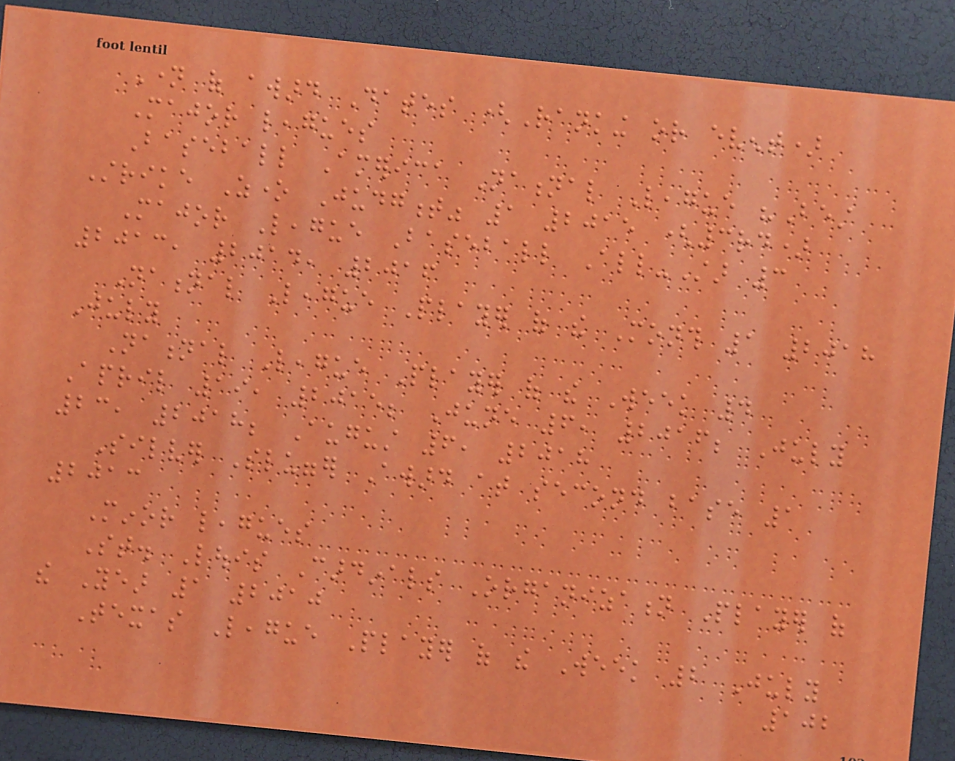Name of award Dates (Ranking or event)
Major leagues
Baseball America National League "Best
Strike Zone Judgment" 1 2015 (3rd)
Major League Baseball All-Star 3
2013, 2014, 2016
National League Player of the Month 1 2018
July
National League Player of the Week 4
April 19, 2015; June 6, 2016; July
23, 2018; August 6, 2018
Silver Slugger Award at second base 1
2013
Minor leagues
St. Louis Cardinals Organization Player of
the Year 1 2010
Texas League Player of the Week 2 July
102
